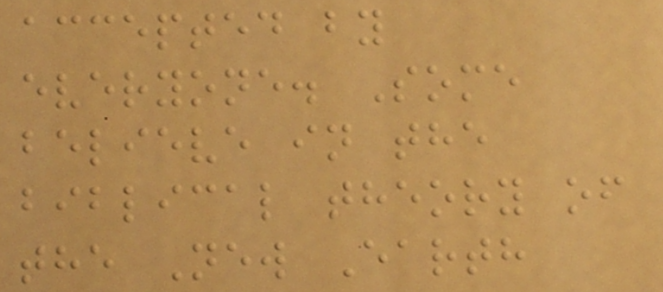accepted by
everyone. Some
believe in the
biblical theory of
the New Earth
